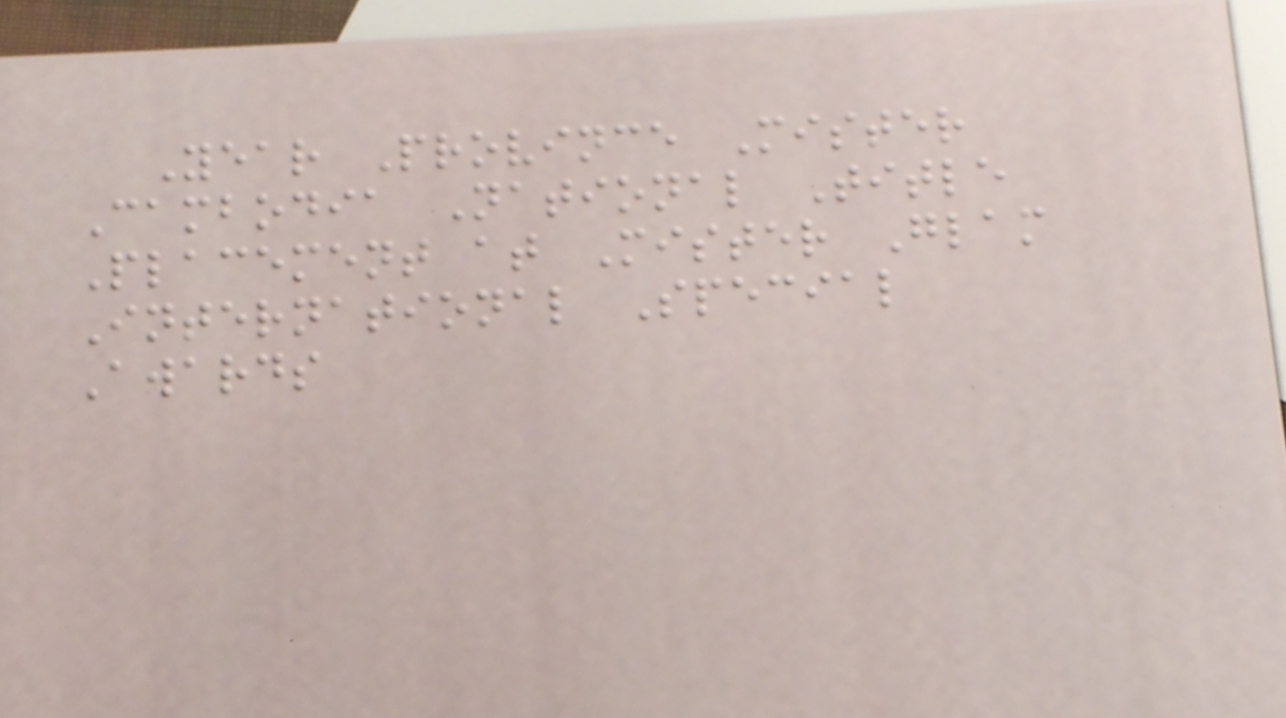Year Province Mister
Cambodia National Title
Placement at Mister Glam
International Special
Awards
